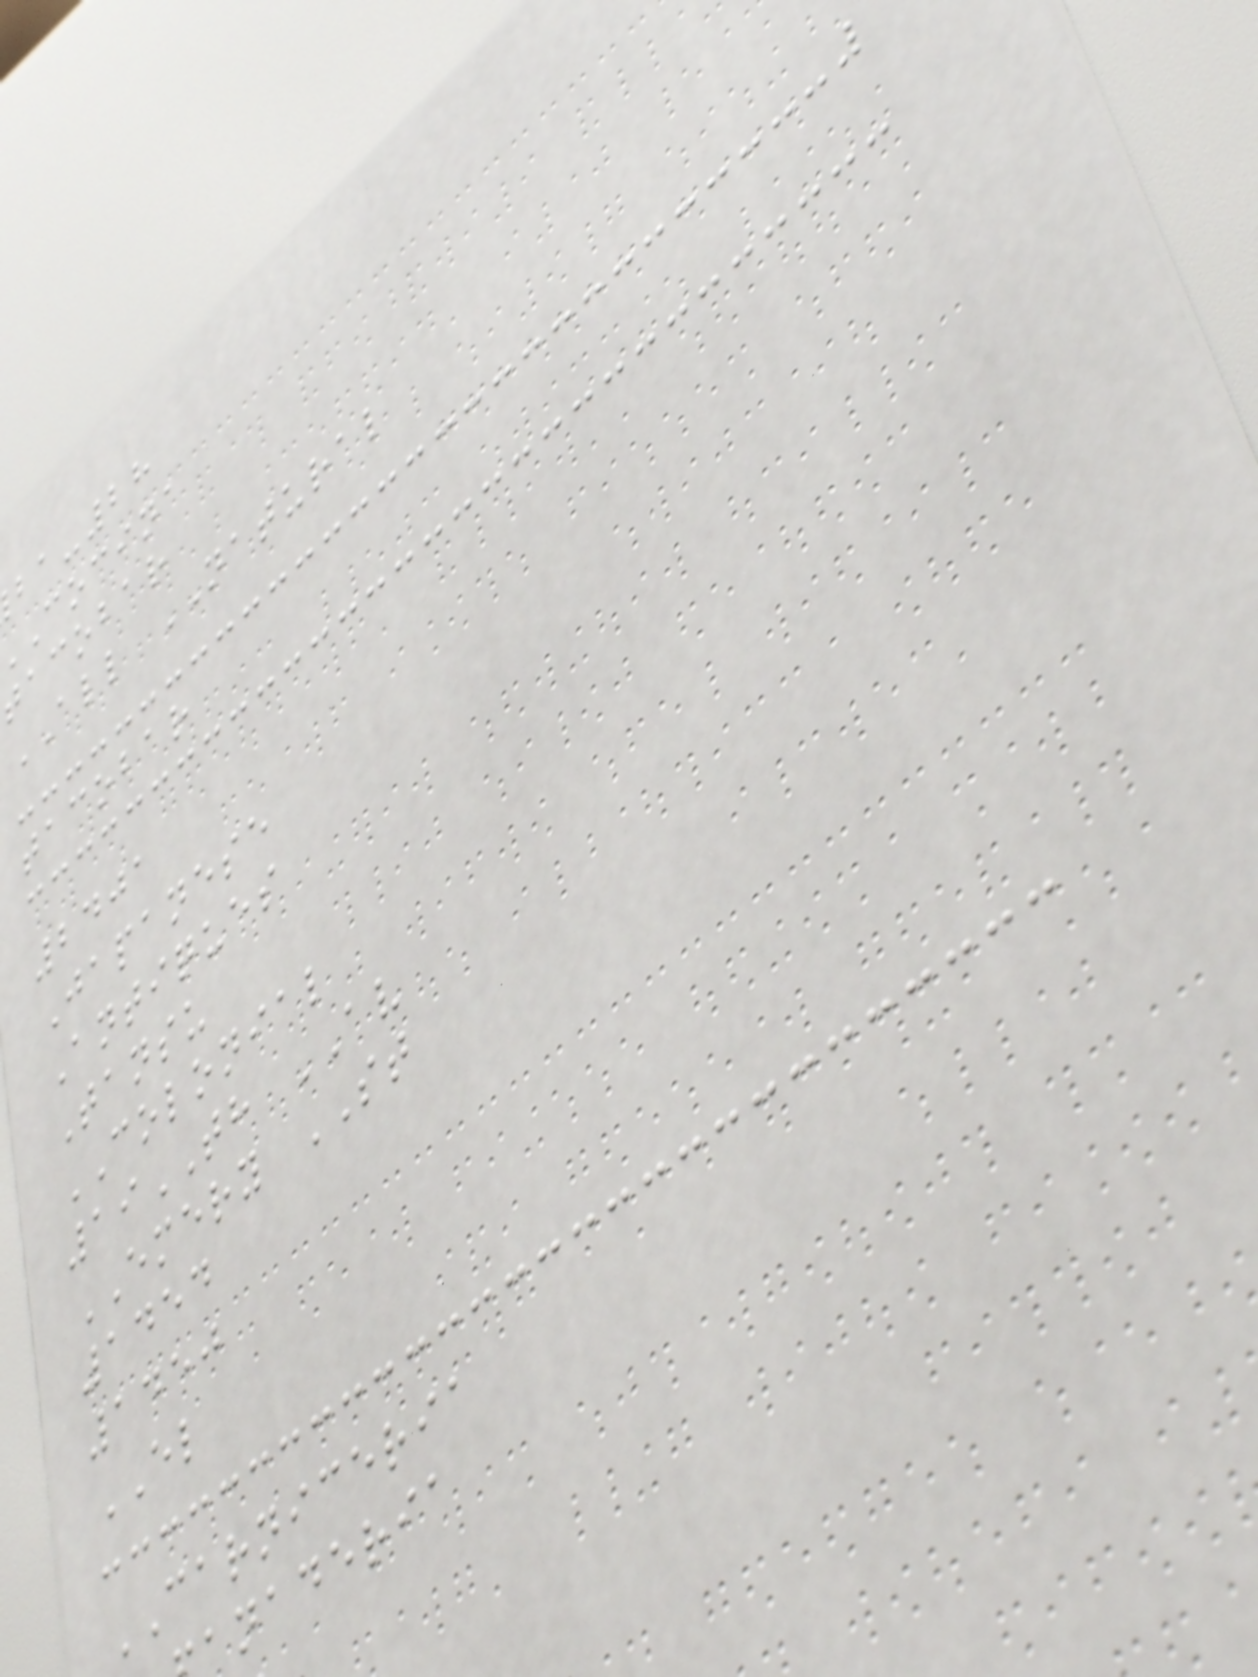-28
cocina
tacobar
ALL NATURAL
tacobar
2401
Japanese
Antiques
Tansu
COLONIAL
19TH AV
EMERY ST
1454
1450
EL
CARNICERIA
anaderia
